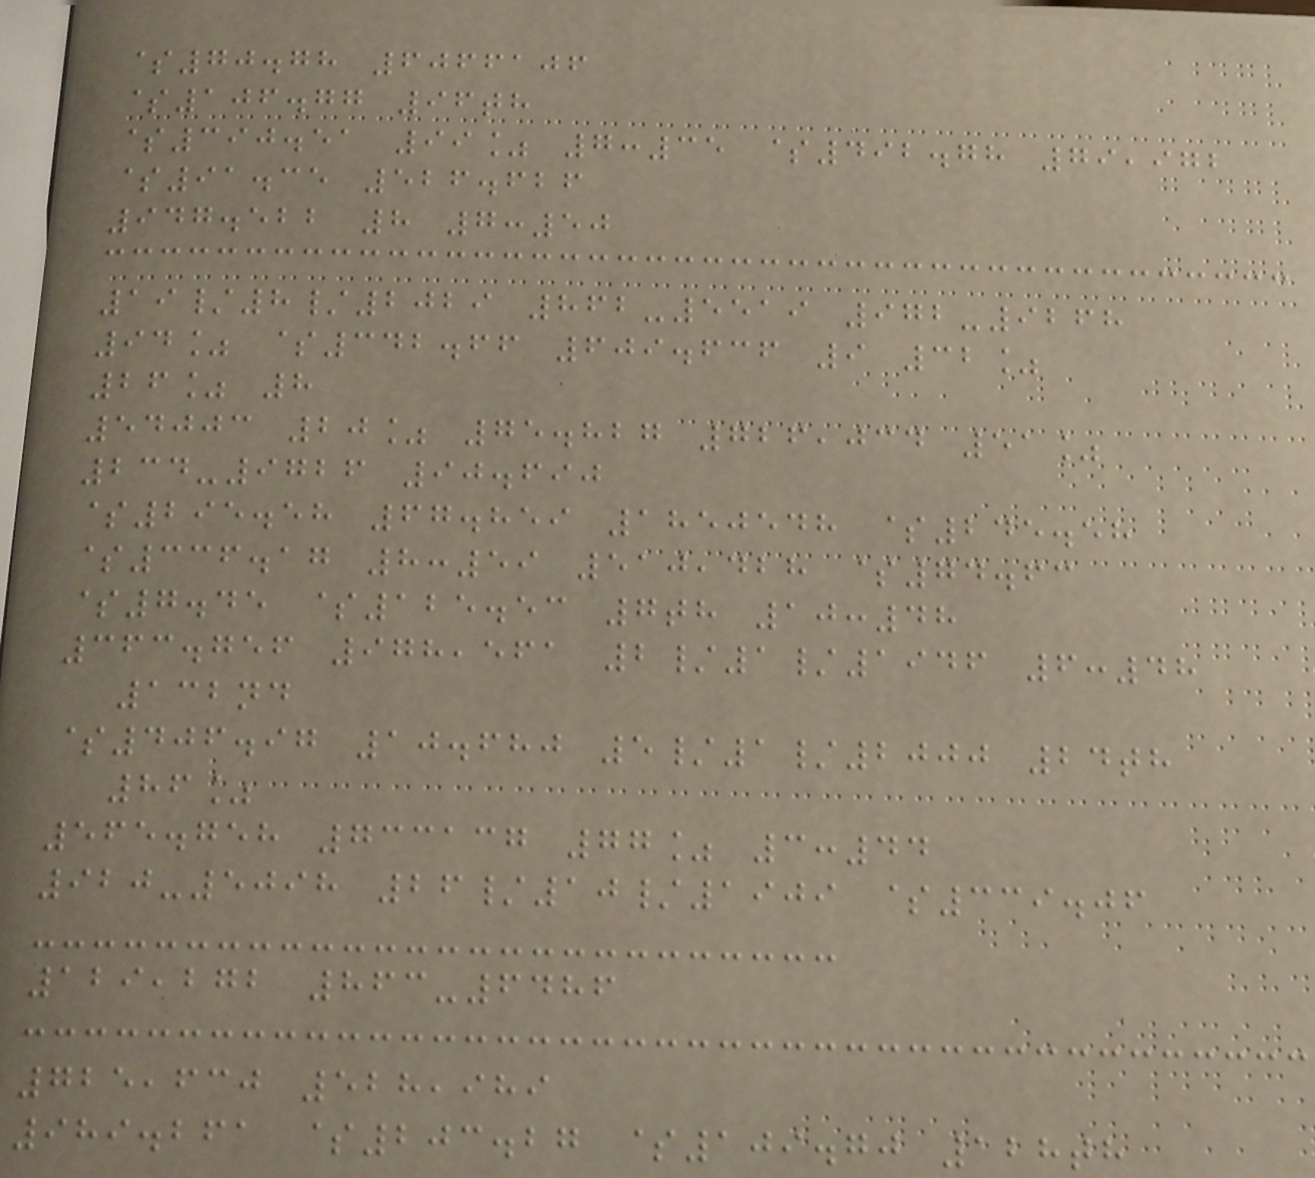$70.78 6066106
$106.77 96th
$390.51 99% 7:35 $492.78 79,972
$91.35 526.626
947.522 8 7:50
19/8/2029 862-5519 972-9268
94% $342.66 609.636 9 32%
26% 8
54003 20% 75.827 726,034 51%
234-9726 90.690
$295.58 67.859 1850548 $245.58
$336.17 8:59 510,428 $74.63
$7.45 $125.53 7th 10:48
363.756 978,561 2/1/1946 6:48
132nd
$406.97 10.680 5/1/2000 24th
86%
565.758 733137 77% 3:44
920-5098 26/10/1909 $339.06
129,272 863-6486
725,630 528,989
989.261 $203.27 $109.70 128th
